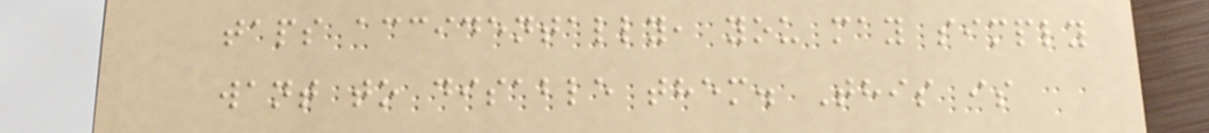taps accidentally, you may simply
want to disable them. This is
